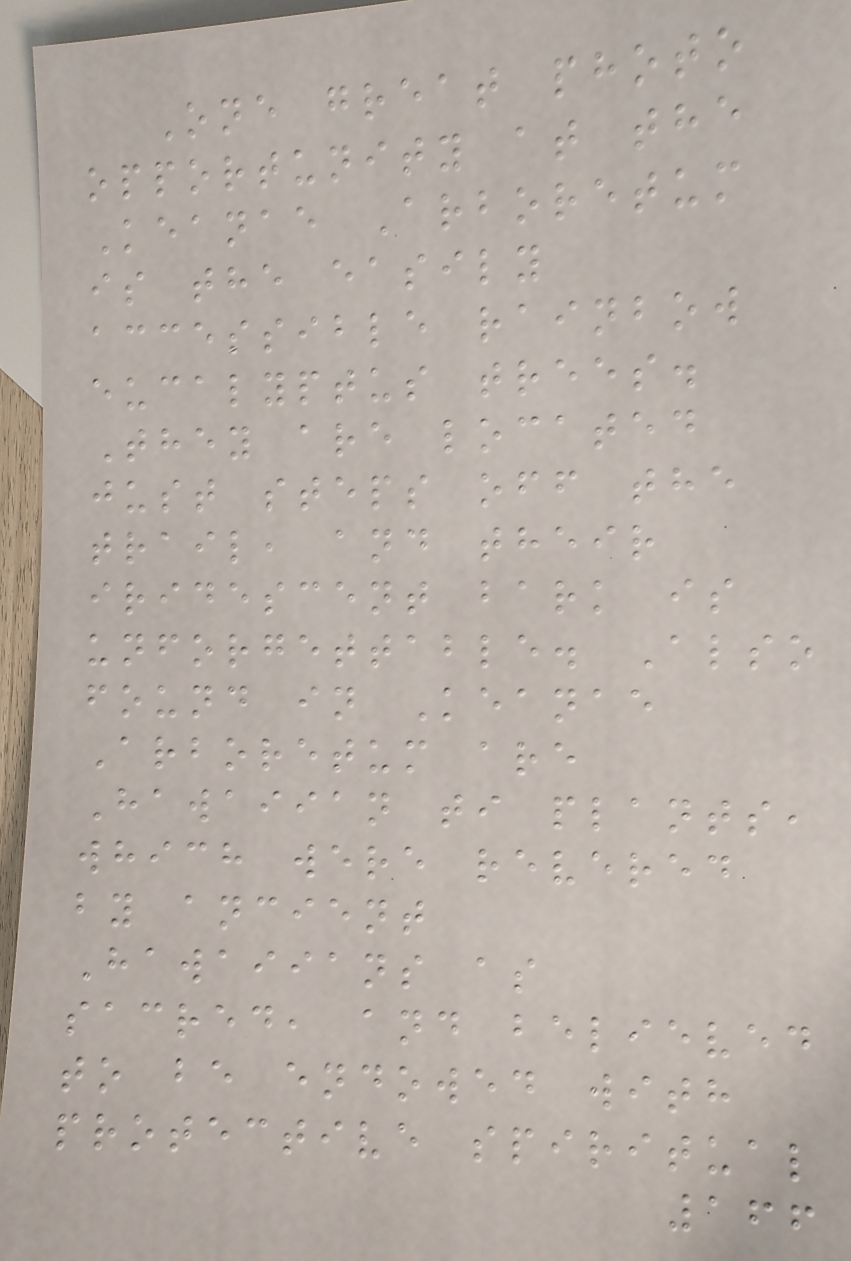One great photo
opportunity at the
Keanae Arboretum
is the easily
accessible rainbow
eucalyptus trees.
They are located
just steps off the
trail, and their
iridescent bark is
unforgettable. Also
found in Keanae
Arboretum are
Hawaiian ti plants,
which were revered
by ancient
Hawaiians as
sacred, and believed
to be endowed with
protective spiritual
166
